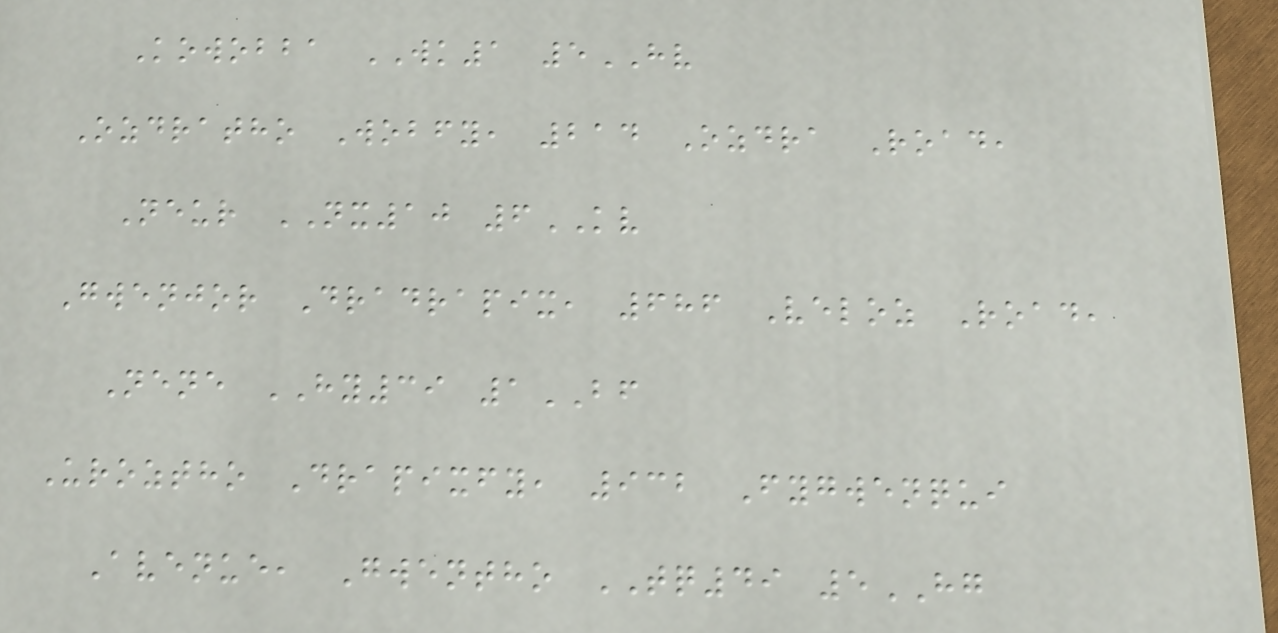Kowobba WK1 5HV
Ozdratho Wobfy, 214 Ozdra Road,
Neur NX10 6KV
Gwenjor Dradrapix, 686 Veloz Road,
Nene HY39 1BF
Uroztho Drapixfy, 932 Fygwenqui
Avenue, Gwentho TQ49 5HG
